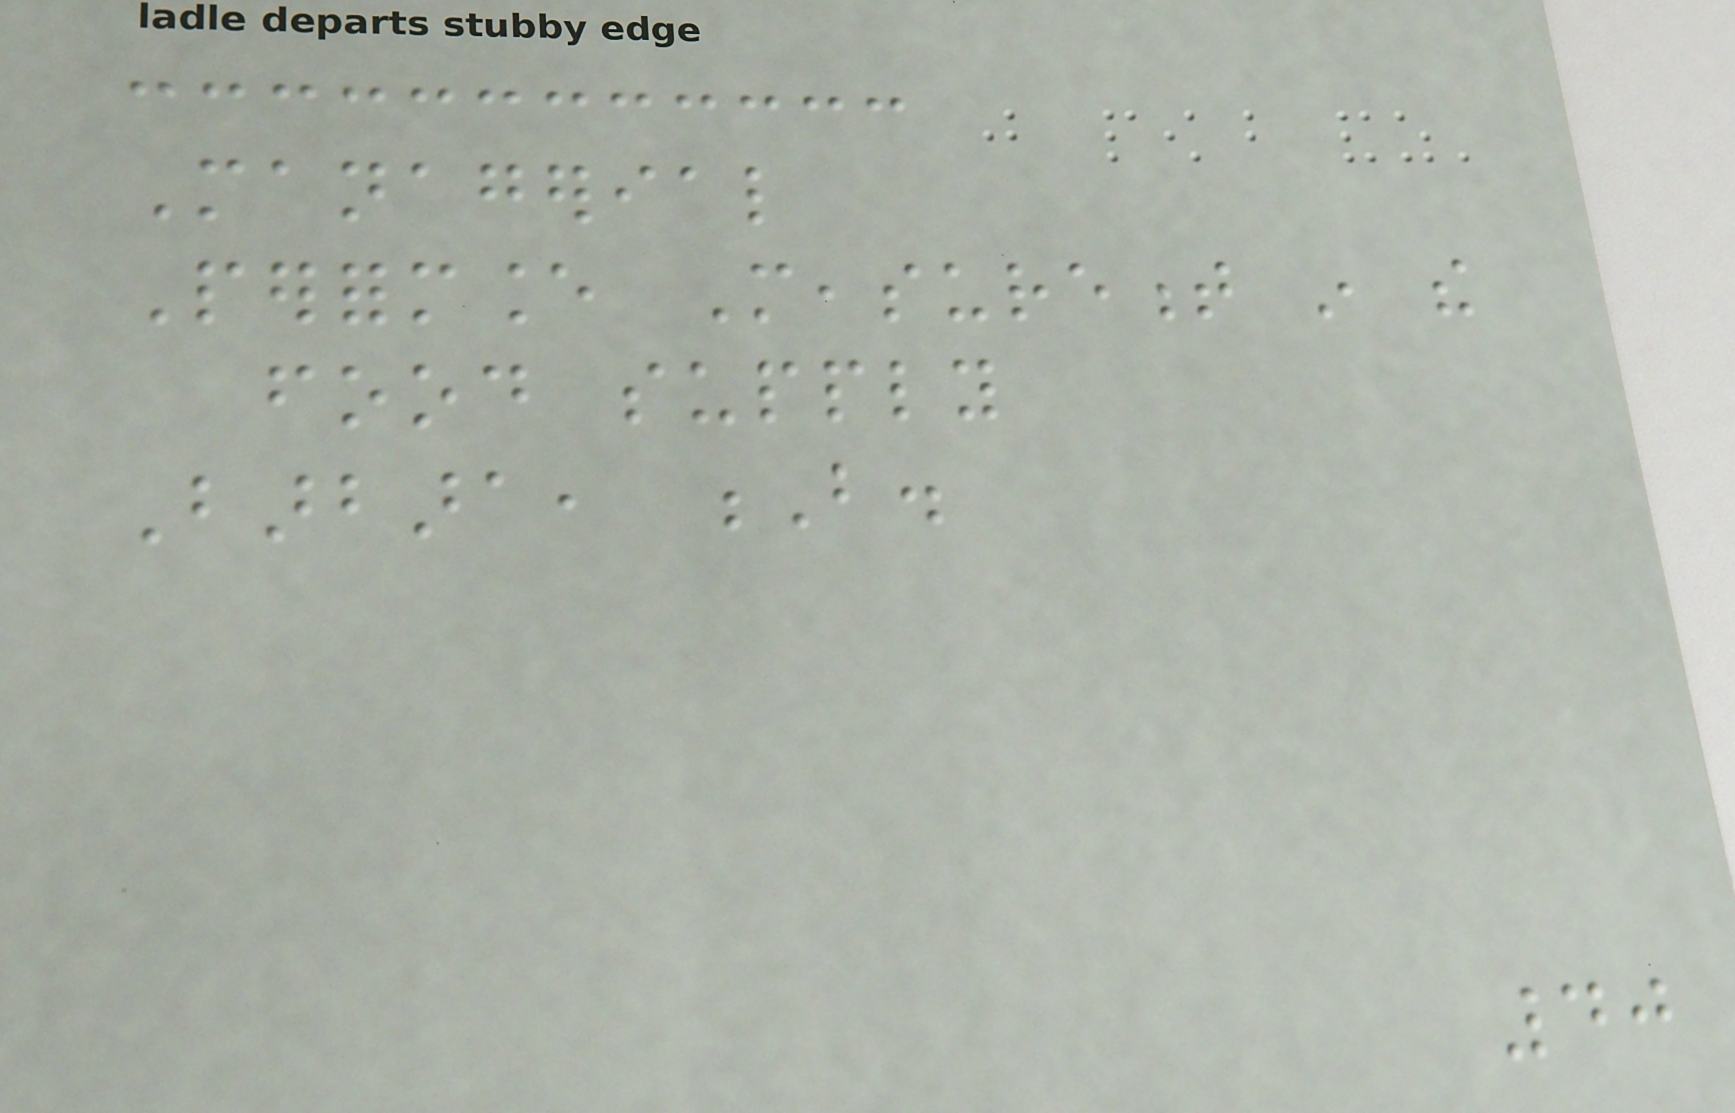Managerial
Performance Measurement in the
food supply
Barbara, B.
40
